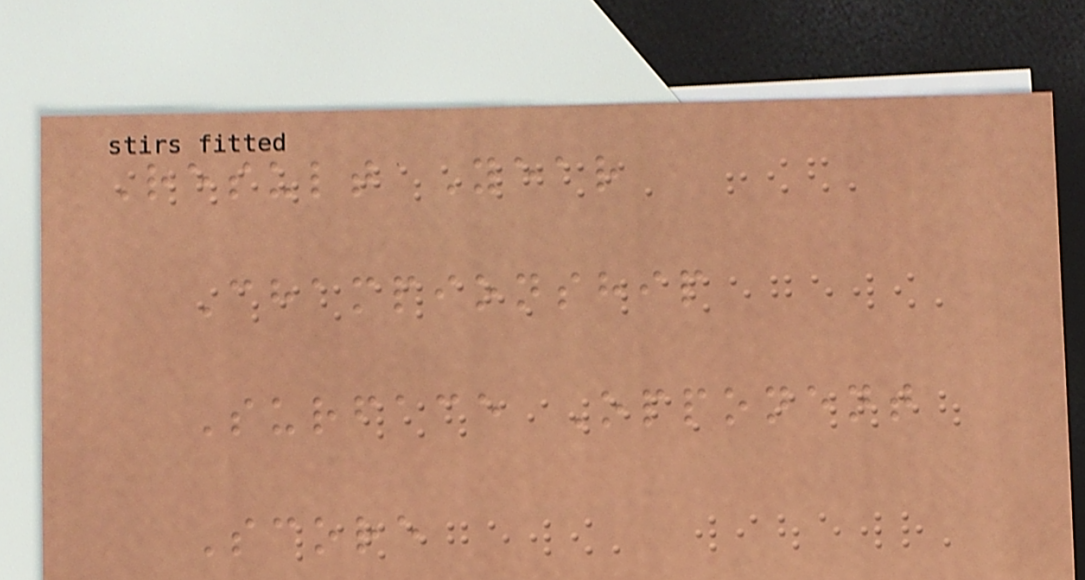Result Year
Championship
Surface Opponent
Score
